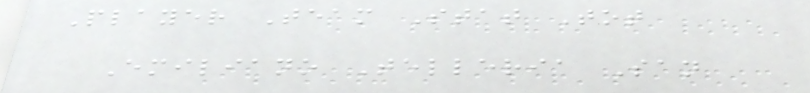Player Team Stat Tot
Emiliano Telleria San
